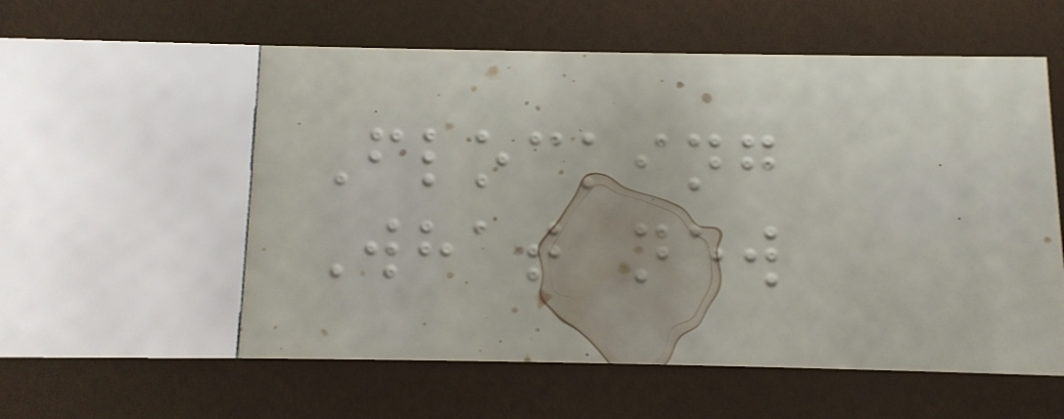Flocking
What new
